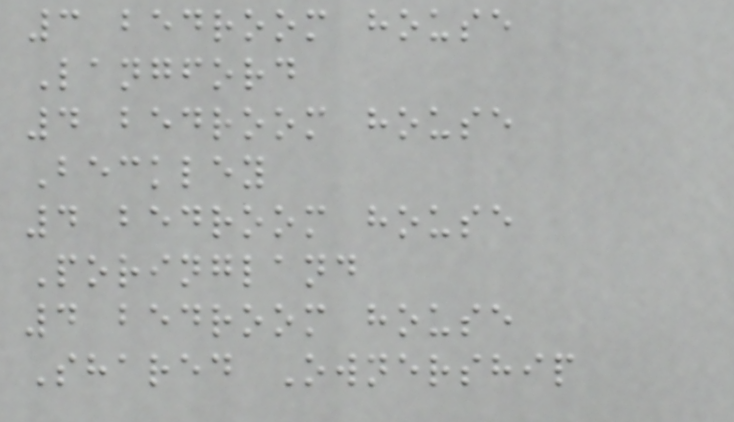3 bedroom house
Langford
4 bedroom house
Beckley
4 bedroom house
Poringland
4 bedroom house
Shared Ownership
